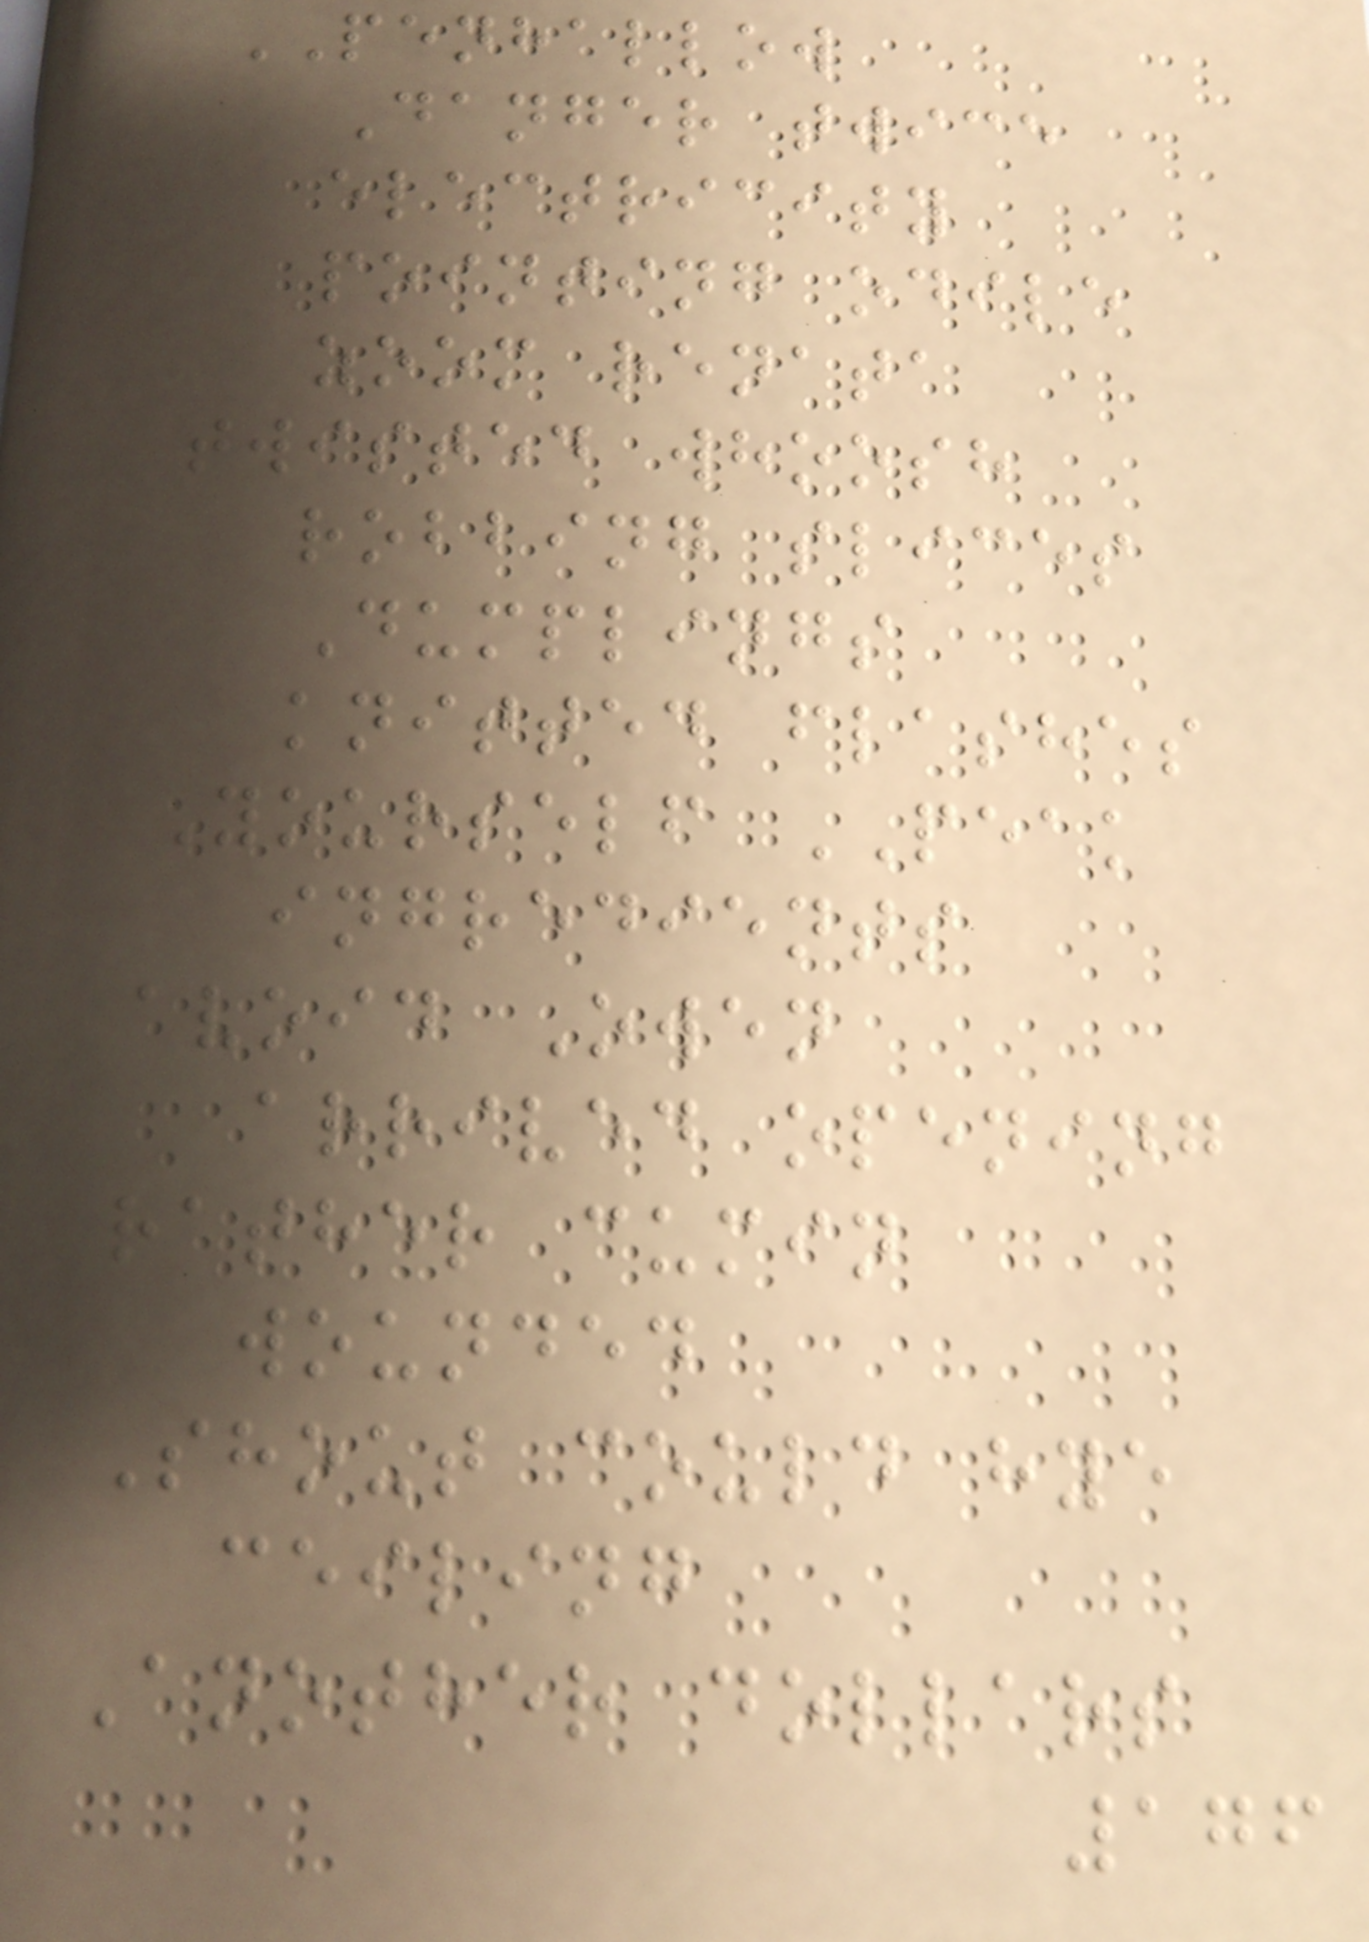PENHALLOW
Danger twice
electricity
pointing odile
zoom renata
twisted whoosh
robbing slices
Dumplings
knitted flashes
Yourself PEAK
ingredients
avoid Owen
arrived opening
rather cumin
wounded
Shout could hye
ceiling
Another dollars
176
